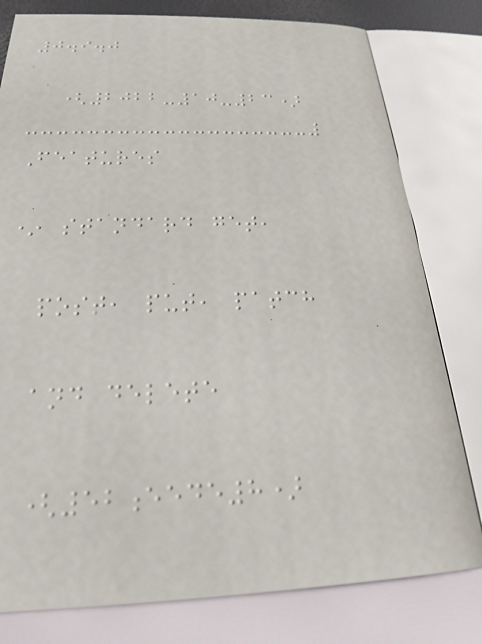0.9.0
(2022-10-23)
Features
* standard get,
post, put, patch
and delete
(52eede8)
